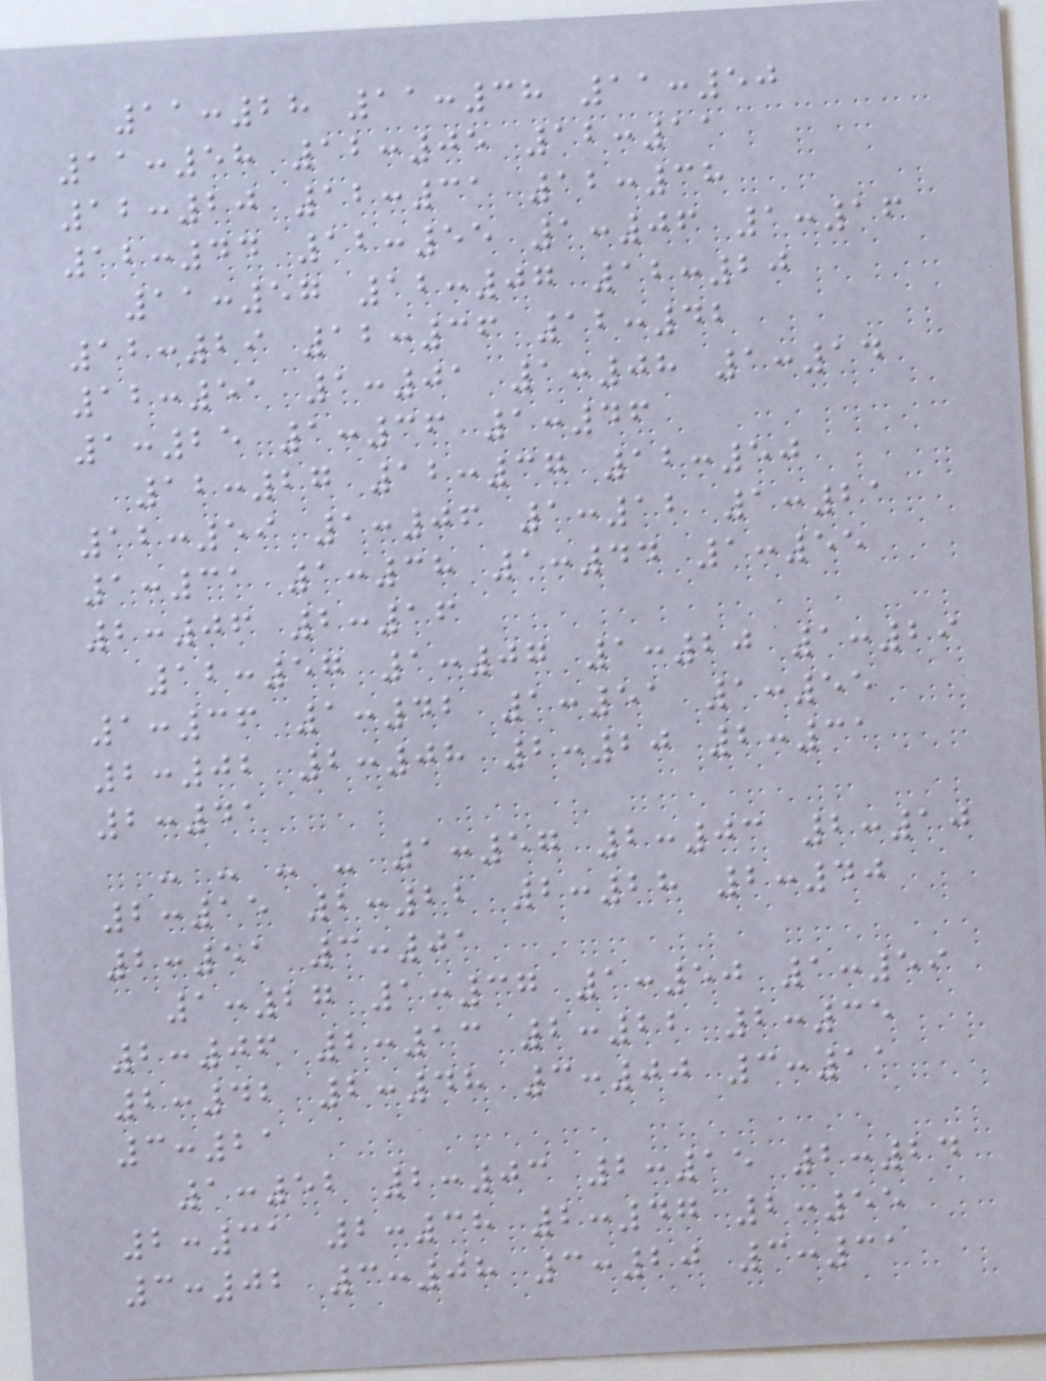11:28 11:38 11:50
11:58 12:05 12:11
12:20 12:31 12:38
12:44 12:55 1:06 1:16
11:57 12:07 12:20
12:29 12:36 12:42
12:51 1:01 1:08 1:14
1:25 1:36 1:46
12:27 12:37 12:50
12:59 1:06 1:12 1:21
1:31 1:38 1:44 1:55
2:06 2:16
12:57 1:07 1:20 1:29
1:36 1:42 1:51 1:55
2:02 2:08 2:20 2:31
2:41
- - - - 1:57 2:03 2:10
2:15 2:22 2:28 2:40
2:51 3:01
1:27 1:37 1:50 1:59
2:06 2:13 2:22 2:35
2:42 2:48 3:00 3:11
3:21
1:52 2:03 2:15 2:24
2:31 2:38 2:47 2:55
3:02 3:08 3:20 3:31
